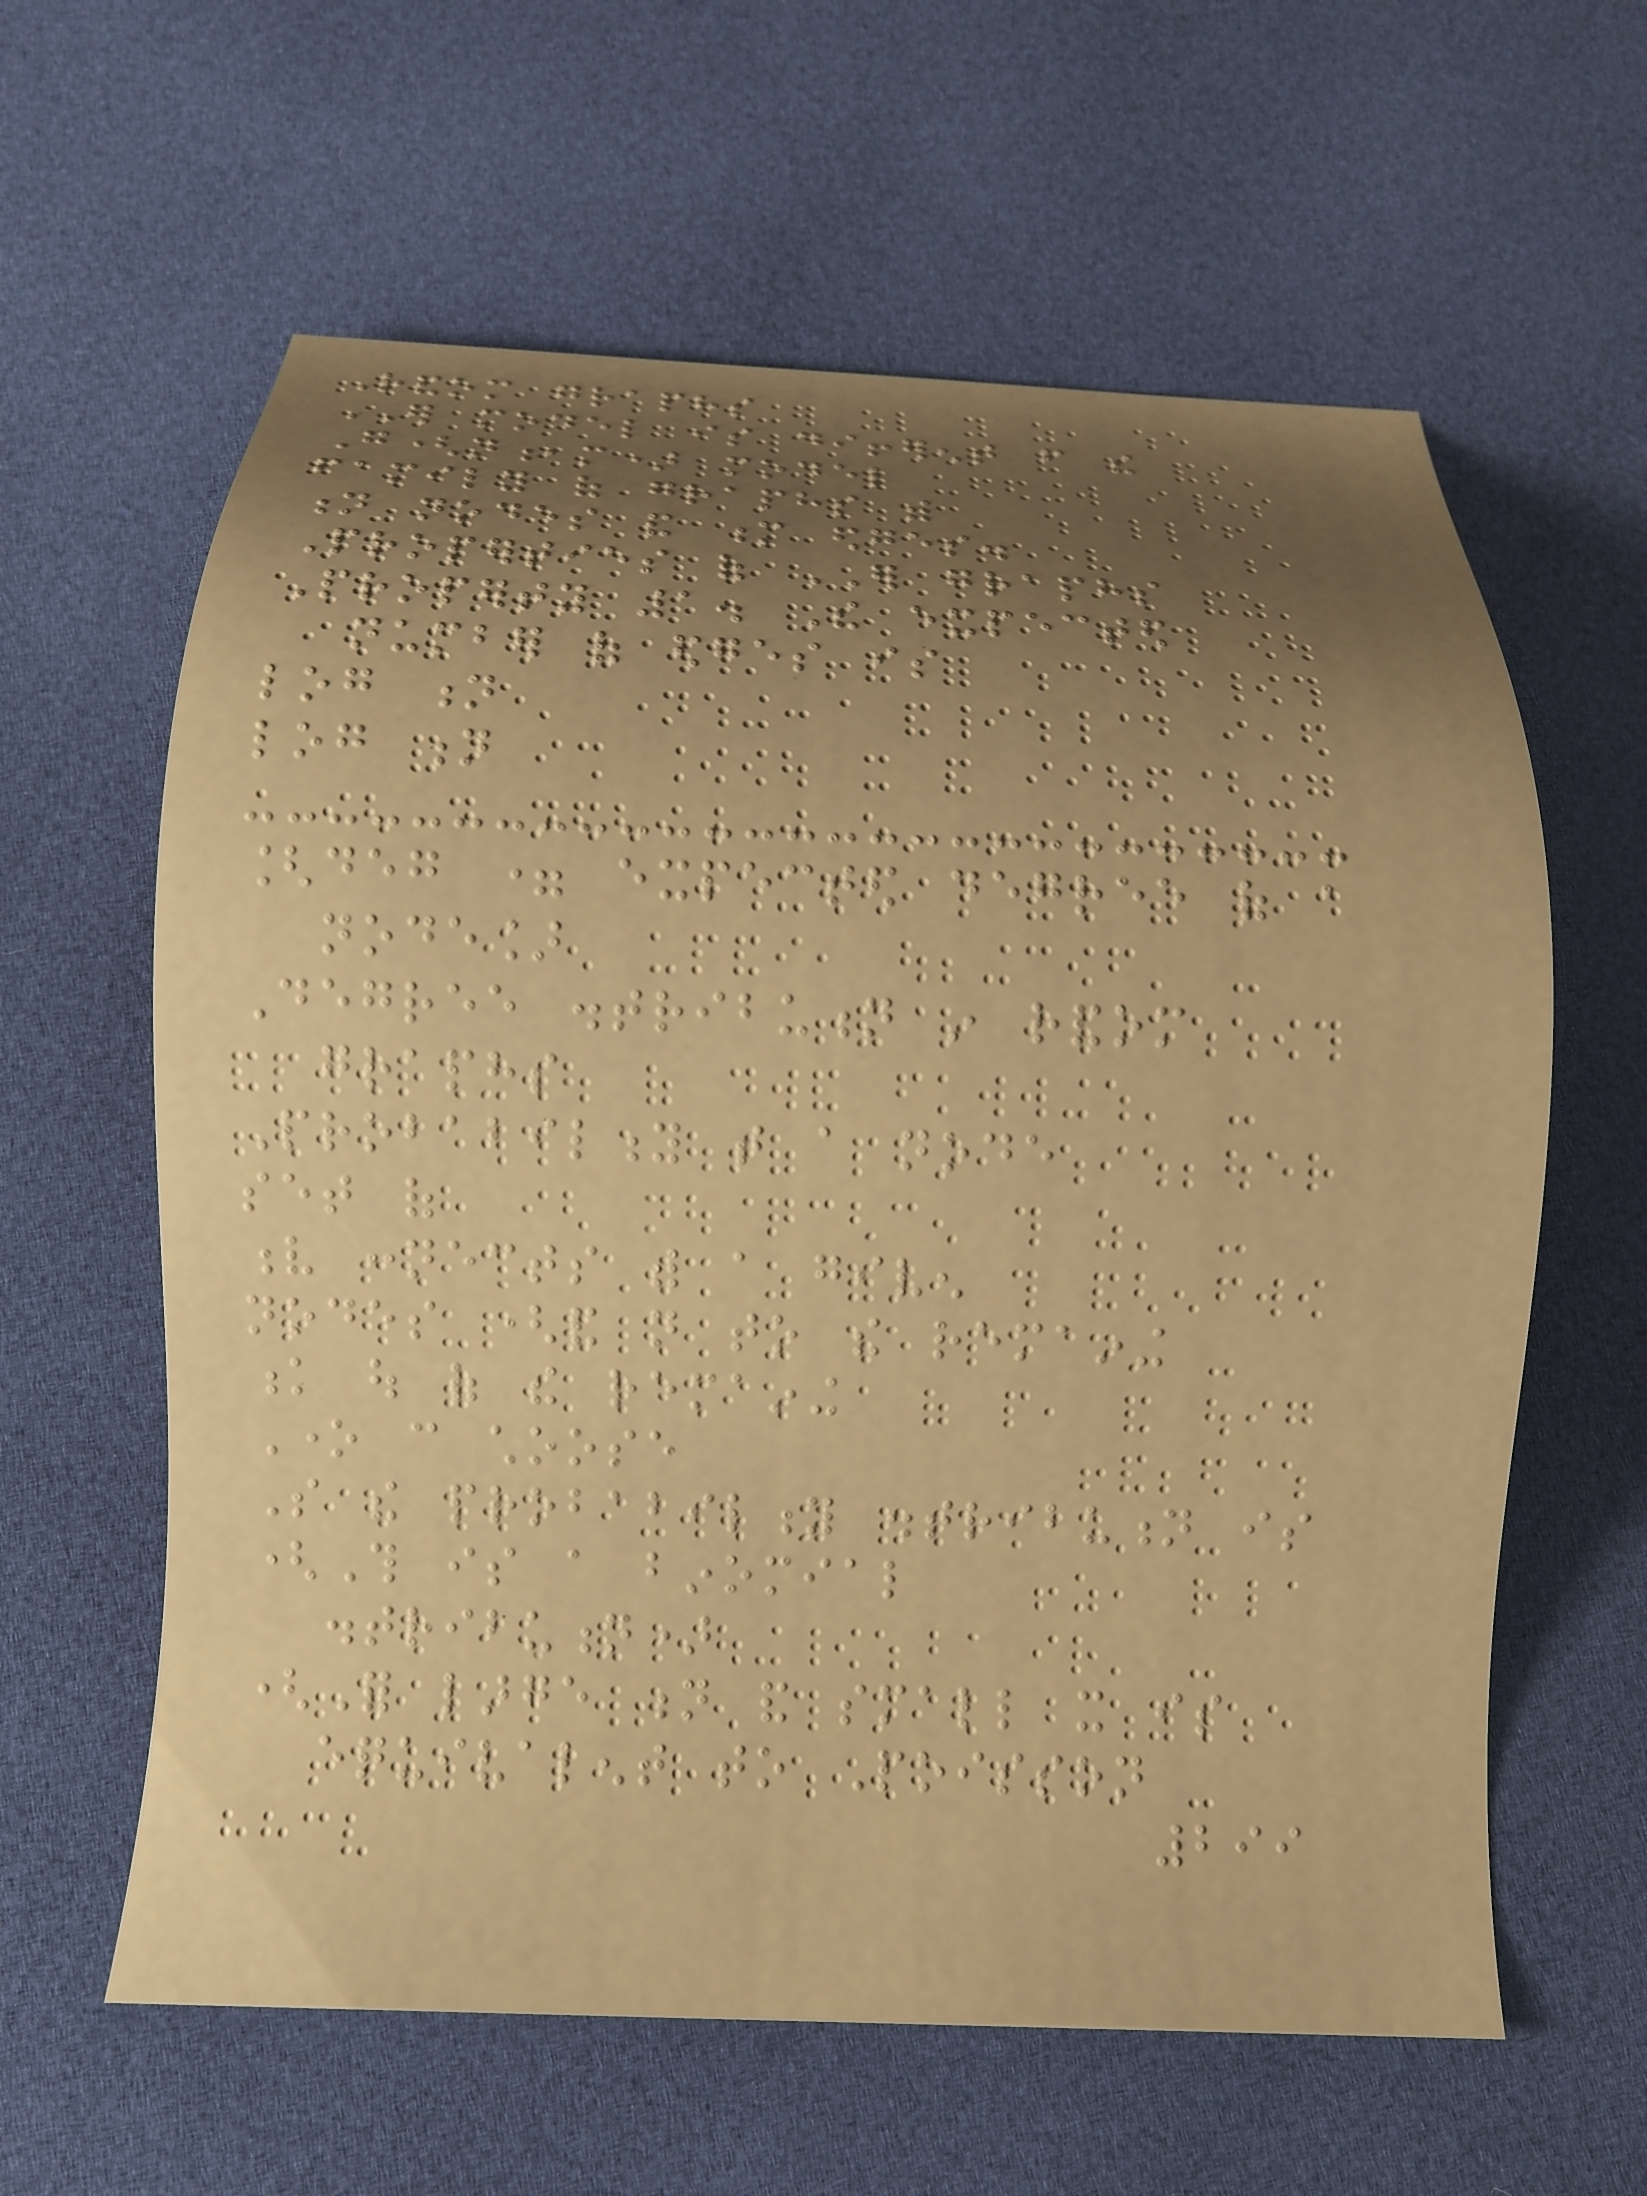Random graphs
ER model is different from the
G(n,m) model
family of graphs with
n nodes and m edges.
Properties of ER graphs
Property 1. The expected
number of edges is
log n
log n
[deg = expected degree of a
node]
Degree distribution in random
graphs
Probability that a node
set of
v connects with a given
nodes (and not to the remaining
k out of the remaining
One can choose
So the probability distribution is
(This is a binomial
distribution)
(For large n and small it is
equivalent to Poisson
299
